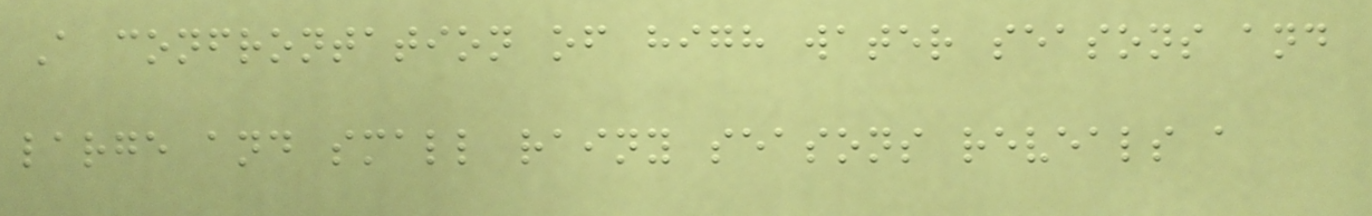A confrontation of high water seasons and
large and small rainy seasons reveals a
